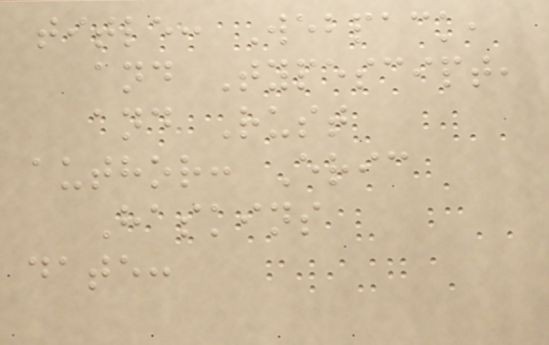title: Webpack,
and Typescipt,
and Rust
author: Eric
Haskins
date:
